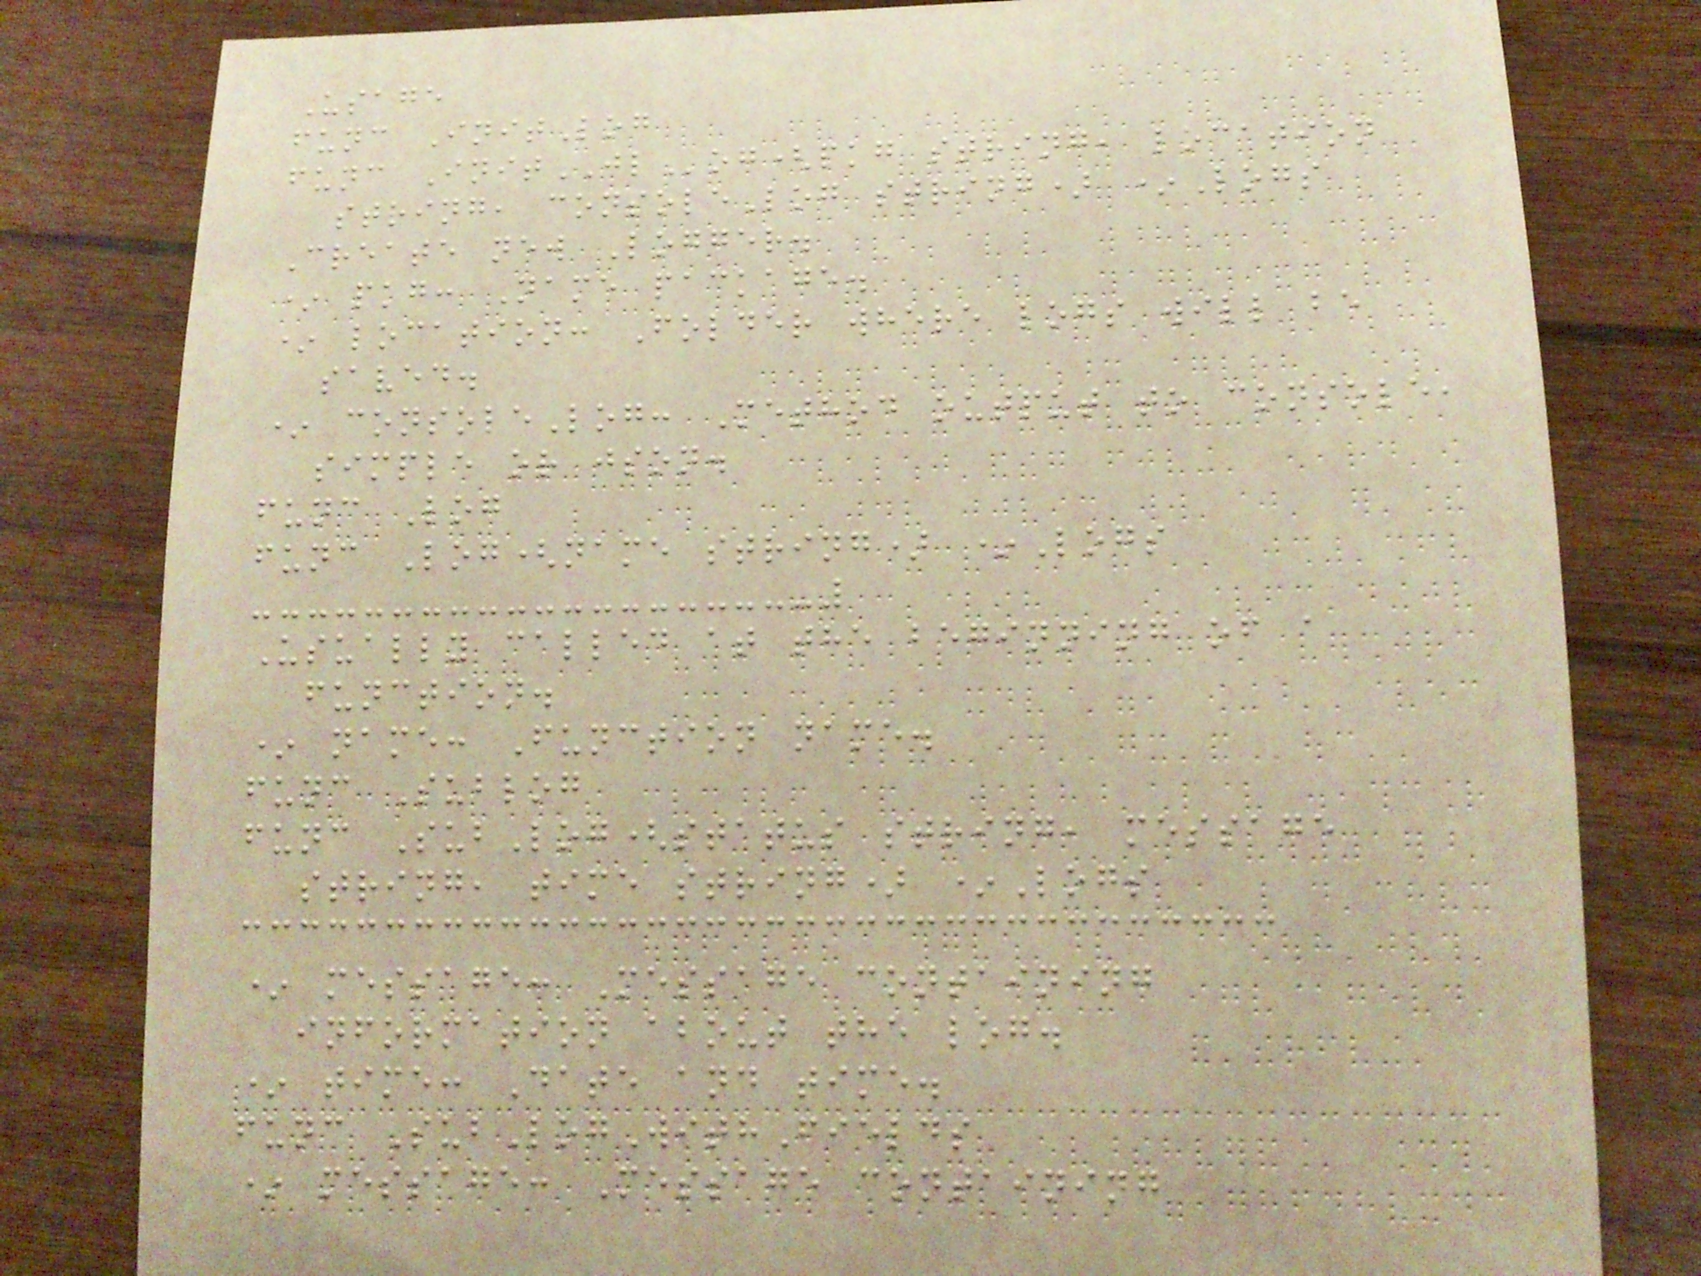Usage
func InitLog
func InitJLog(pkg string, location
string, consoleLog string) *Logs
Create new Logger.
* pkg: Name package.
* location: Folder where logs will be
saved.
* consoleLog: Method output to console,
simple or json.
func Log
func Log(name string) *Logs
Usually called at the beginning of a
function.
* name: Function name.
func Sublog
func SubLog(status string, message
string, time string) *Logs
* message: Message containing
information about the log.
* time: Date and time.
func SubLogWithFields
* message: Message containing
